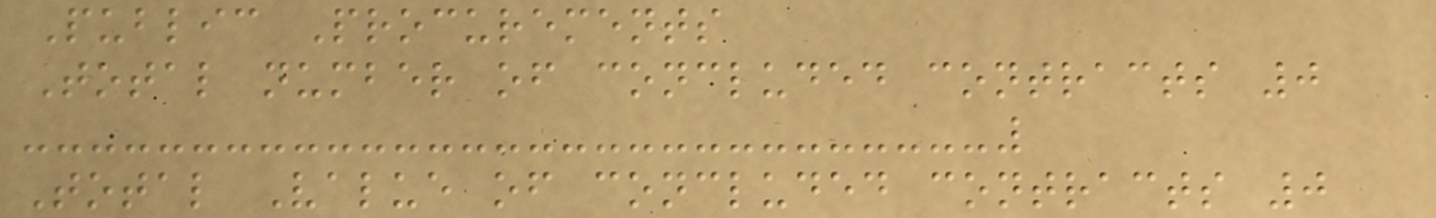Public Procurements
Total number of concluded contracts 0
Total Value of concluded contracts 0
